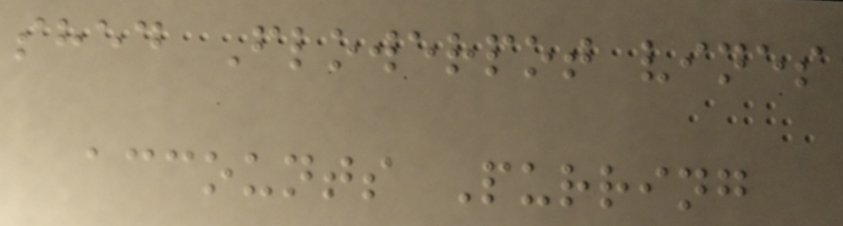shed Flowerpot vines
accounts Purring
